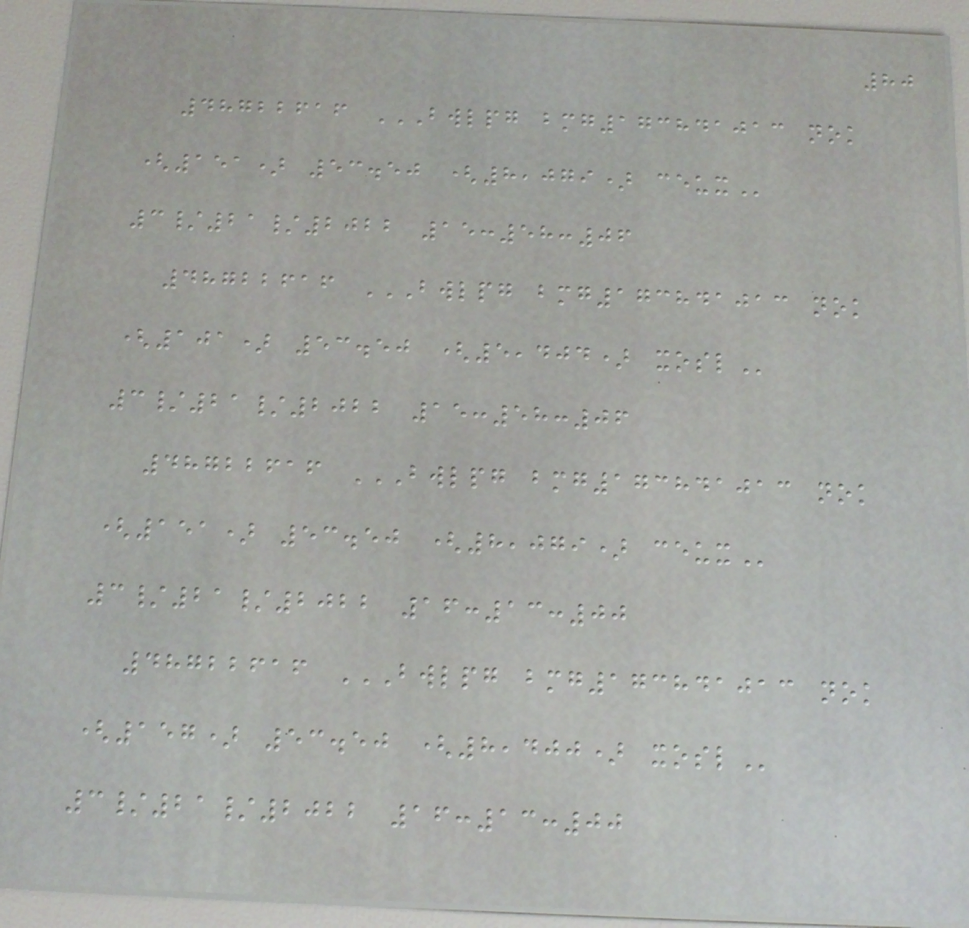80
48722616 BWLPG BMG173841013 NOK
(151) 53.50 (8,079) CEUX
3/21/2022 15:58:06
48722616 BWLPG BMG173841013 NOK
(101) 53.50 (5,404) XOSL
3/21/2022 15:58:06
48722616 BWLPG BMG173841013 NOK
(151) 53.50 (8,079) CEUX
3/21/2022 16:13:00
48722616 BWLPG BMG173841013 NOK
(157) 53.50 (8,400) XOSL
3/21/2022 16:13:00
